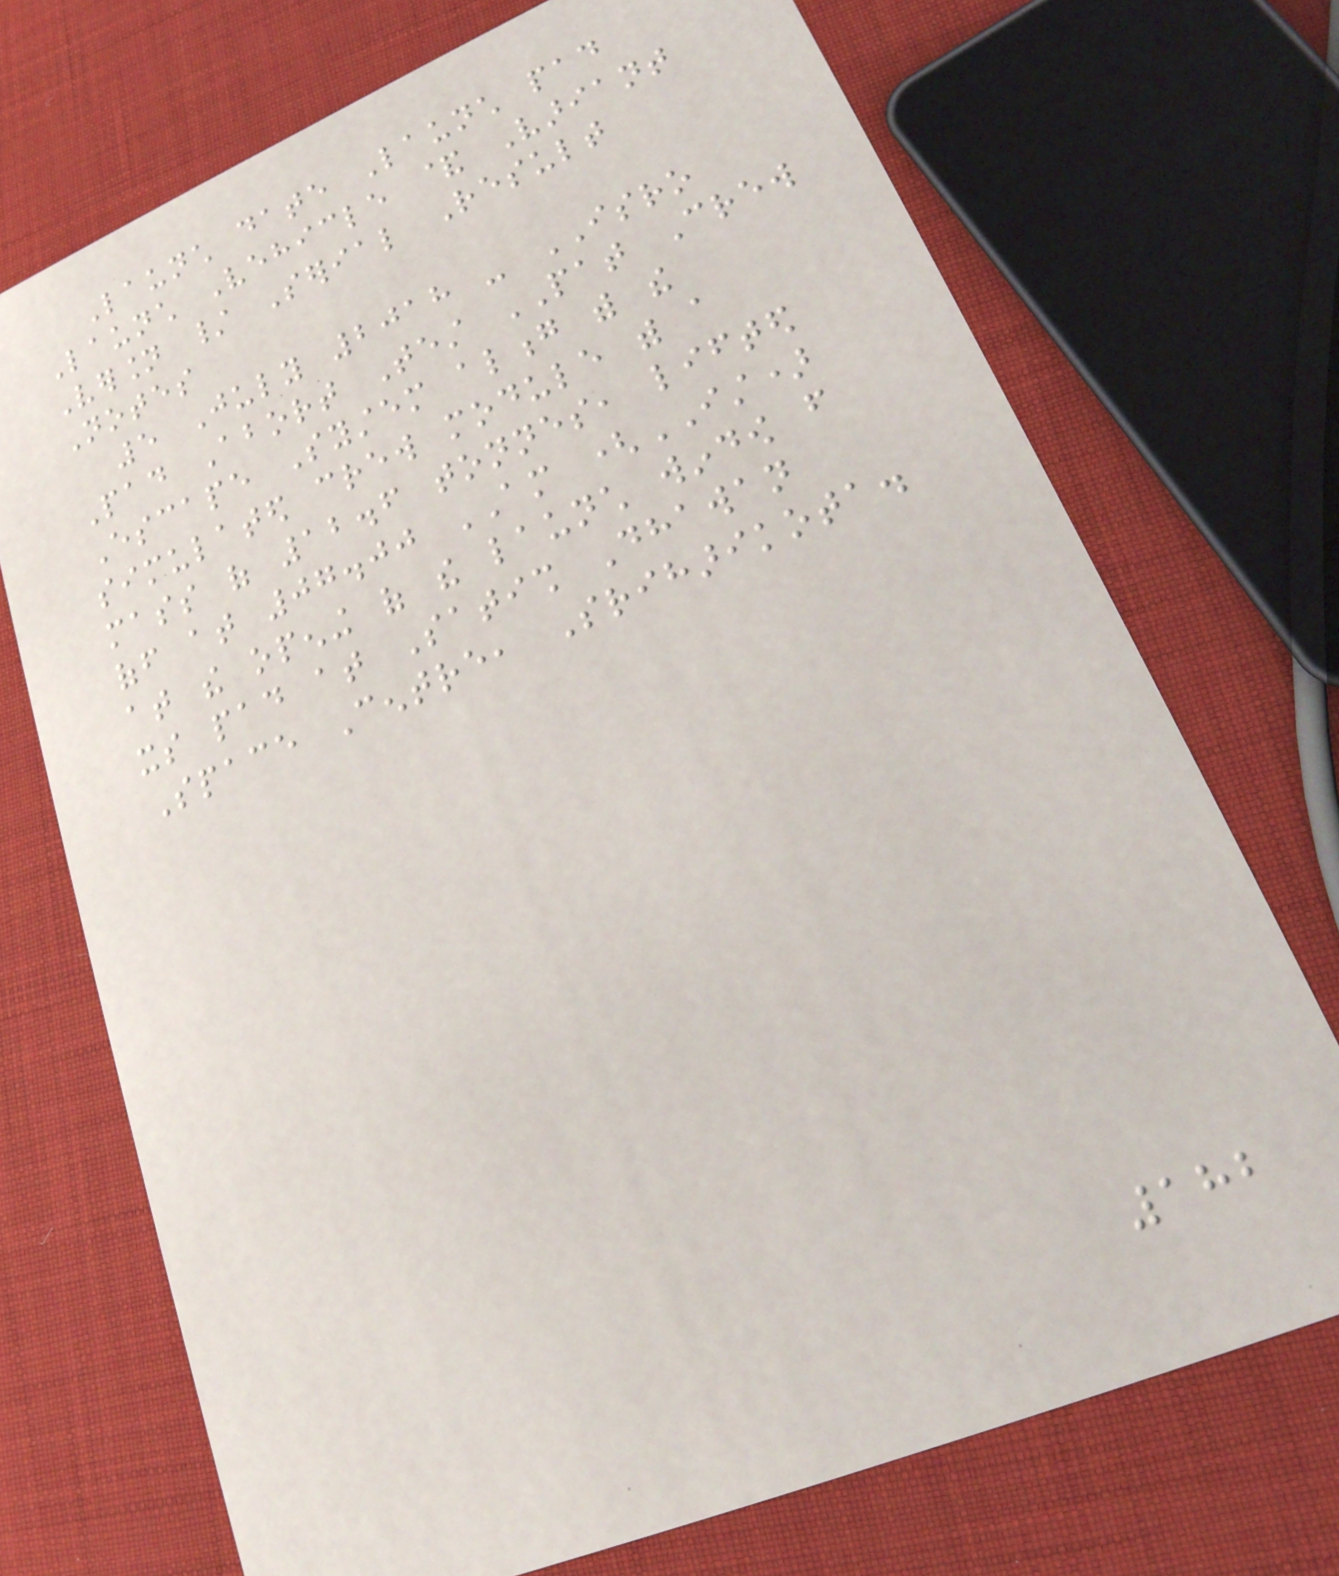Launch date Launch pad
Launch Vehicle & Variant
Version / Serial Result
Notes
5 July 2018 - ISRO
Pad Abort Test PAT Crew
Escape System along with the
simulated crew module with a
mass of 12.6 tonnes, lifted
off at 07.00 AM (IST)
at the opening of the launch window from
its pad at Satish Dhawan
Space Centre, Sriharikota.
182
